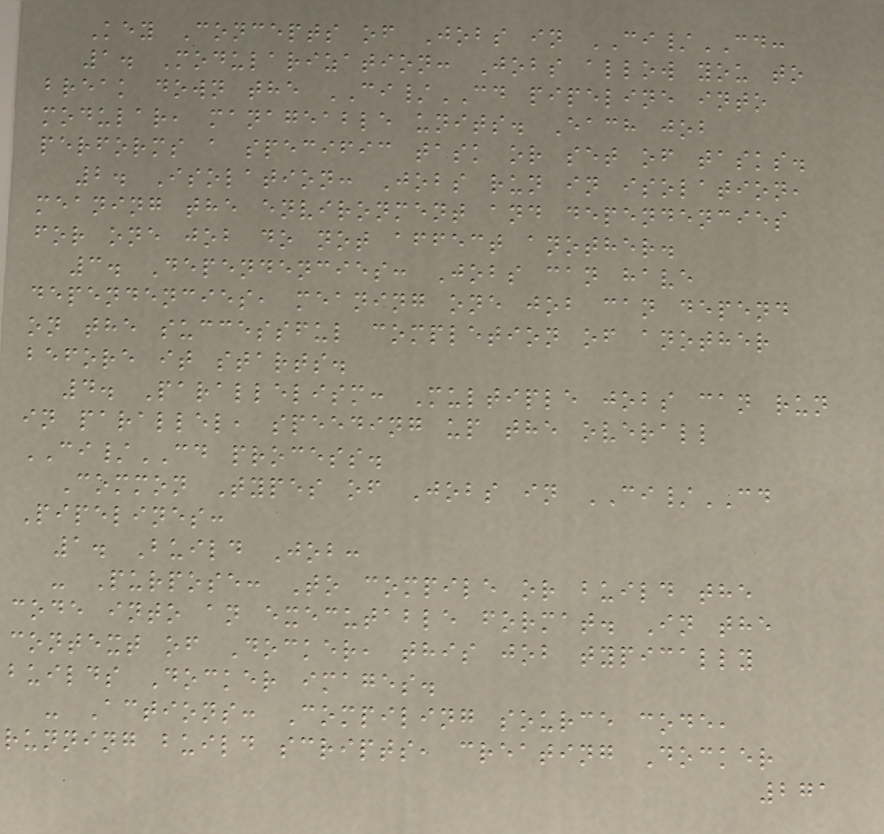Key Concepts of Jobs in CI/CD:
1. Modularization: Jobs allow you to
break down the CI/CD pipeline into
modular, manageable units. Each job
performs a specific task or set of tasks.
2. Isolation: Jobs run in isolation,
meaning the environment and dependencies
for one job do not affect another.
3. Dependencies: Jobs can have
dependencies, meaning one job can depend
on the successful completion of another
before it starts.
4. Parallelism: Multiple jobs can run
in parallel, speeding up the overall
CI/CD process.
Common Types of Jobs in CI/CD
Pipelines:
1. Build Job:
- Purpose: To compile or build the
code into an executable format. In the
context of Docker, this job typically
builds Docker images.
- Actions: Compiling source code,
running build scripts, creating Docker
271
